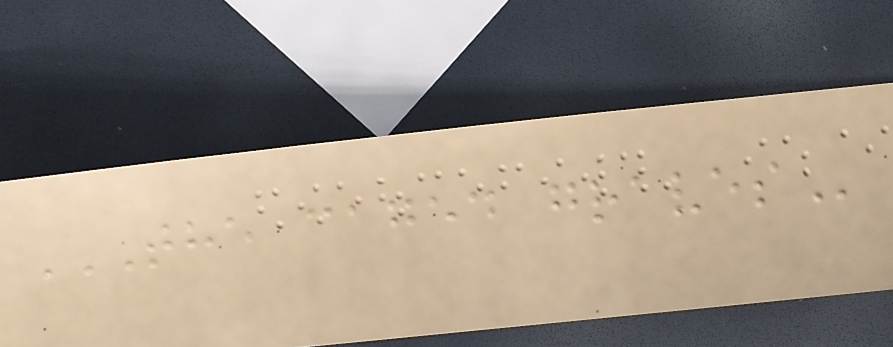THE CAGED GRAVES
